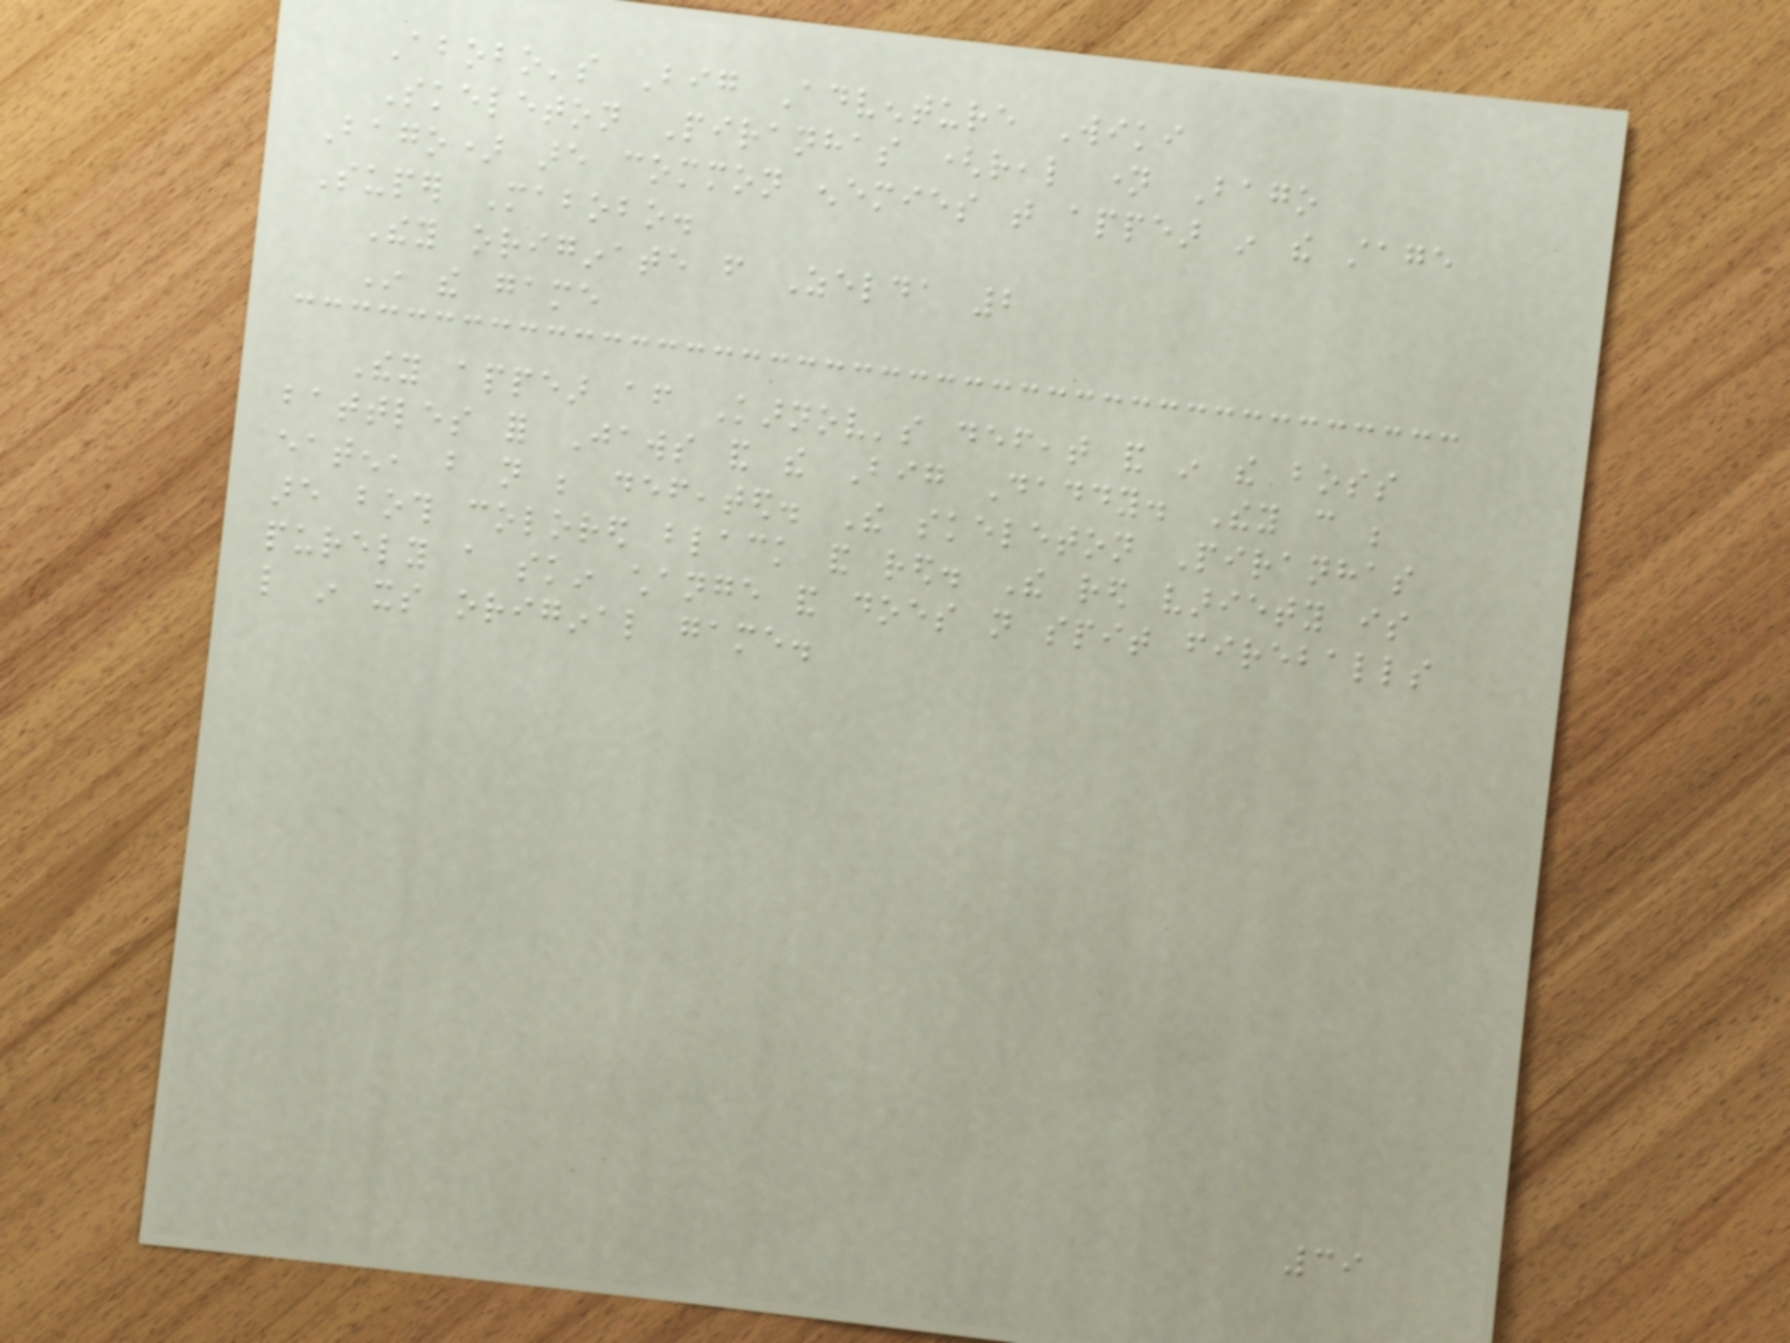Abobo's Big Adventure Wiki
Skeleton Piranhas (real name Bago
Bago) are common enemies that appear in the stage
Super Mabobo.
They originate from Zelda 2
In the game
They appear after Karnov's defeat and in the boss
battles for Jaws and the Big Daddy. They can be
eaten, but not be defeated. The skeleton Piranhas
are both colored black and red. The red variety is
purely a skin change and does not spit fireballs
like in its original game.
39
